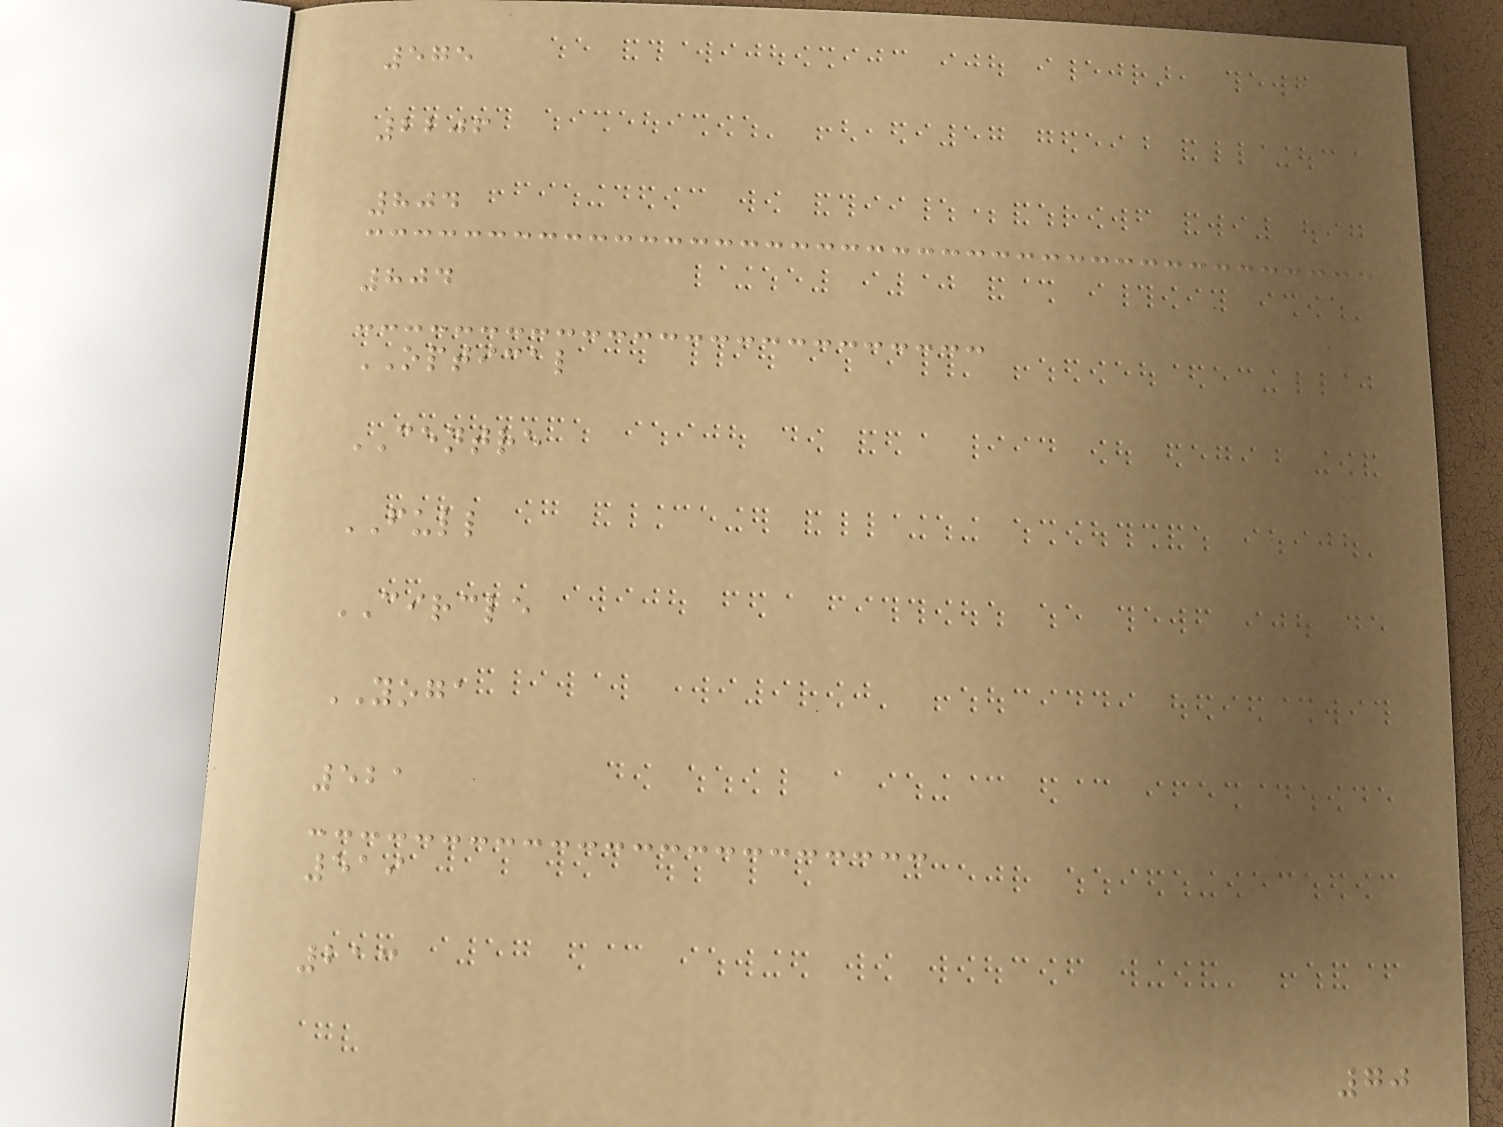575
2206
804
804
OPTICAL
CENTRE
FULL
CIRCLE
YOGA
521
519
213
70
